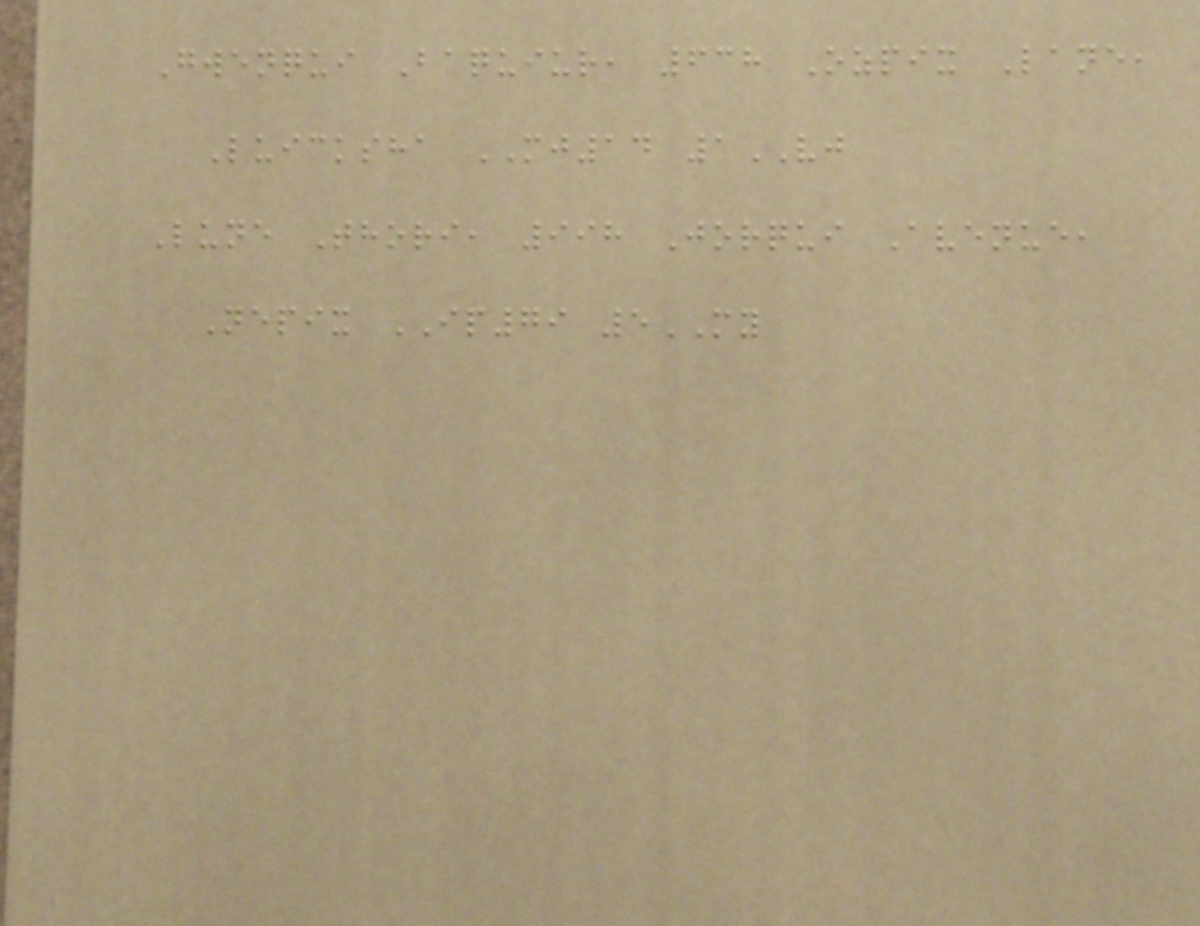Gwenqui Baquiur, 638 Ozpix Lane,
Luicksha MJ14 1VJ
Lune Thori, 998 Jorqui Avenue,
Nepix IP79 5MY
